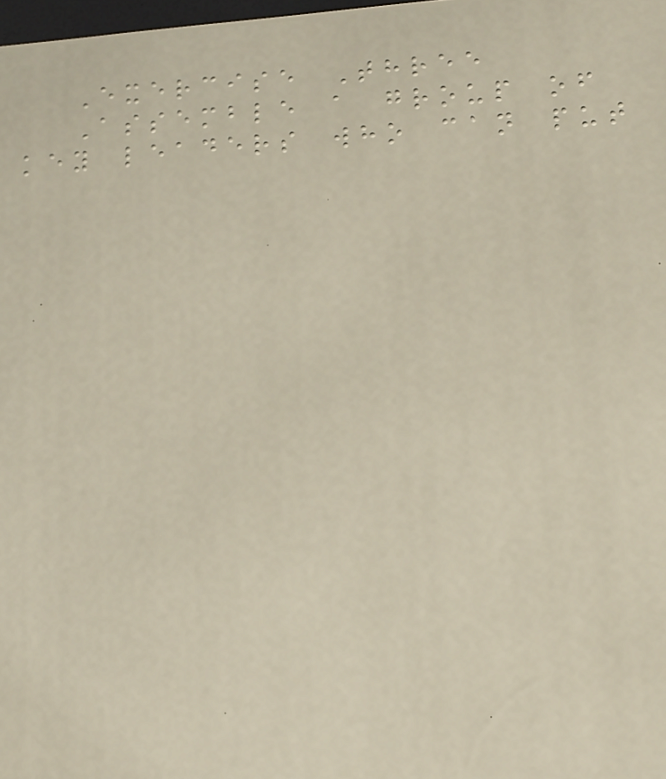Exercise Three
Assemble a group of
key leaders who can put
